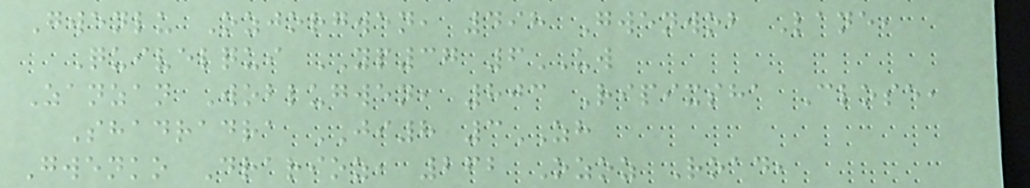Gwenlu Ozjorgwen, 498 Gwenwob Lane,
Quivelqui YP37 6UW
Zanzan Woblugwen, 803 Ripixsha Close,
Shadradra JI8 3ZH
Gwenko Drarioz, 262 Ozoz Road,
